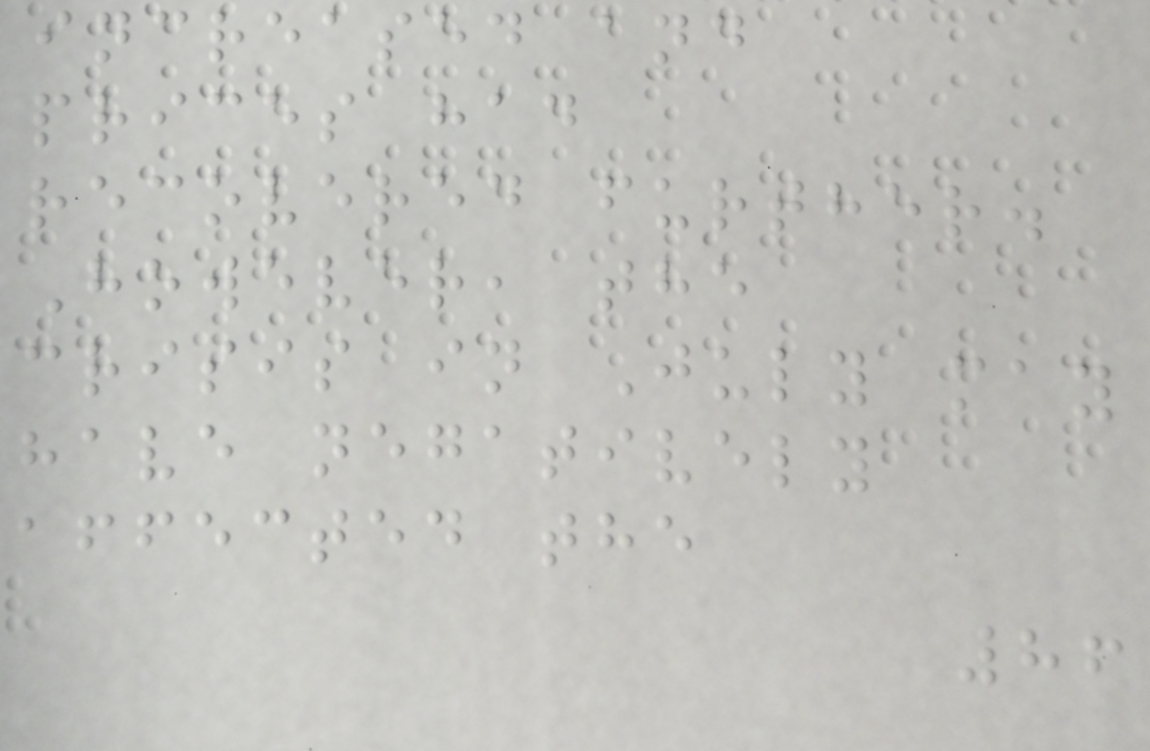increased and
prices had
recovered further.
However, the
crisis in July may
have negatively
affected the
86
